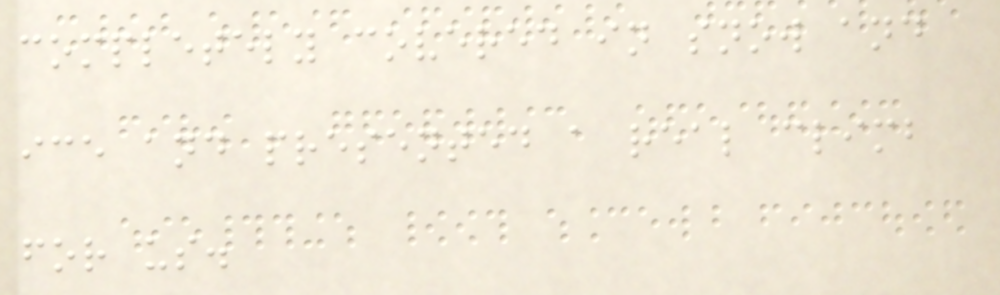completely covered in snow and
ice and presented a real climb
for us.
